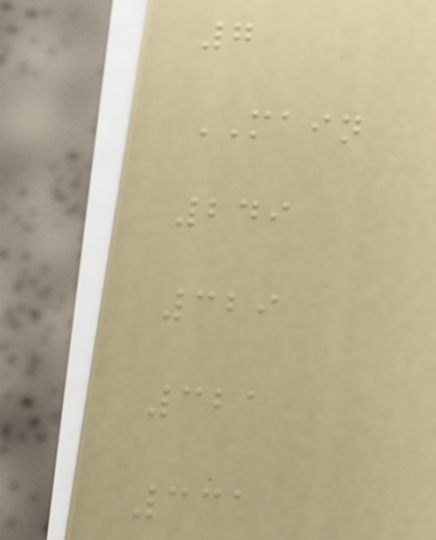7
MAIN
249
329
321
331
